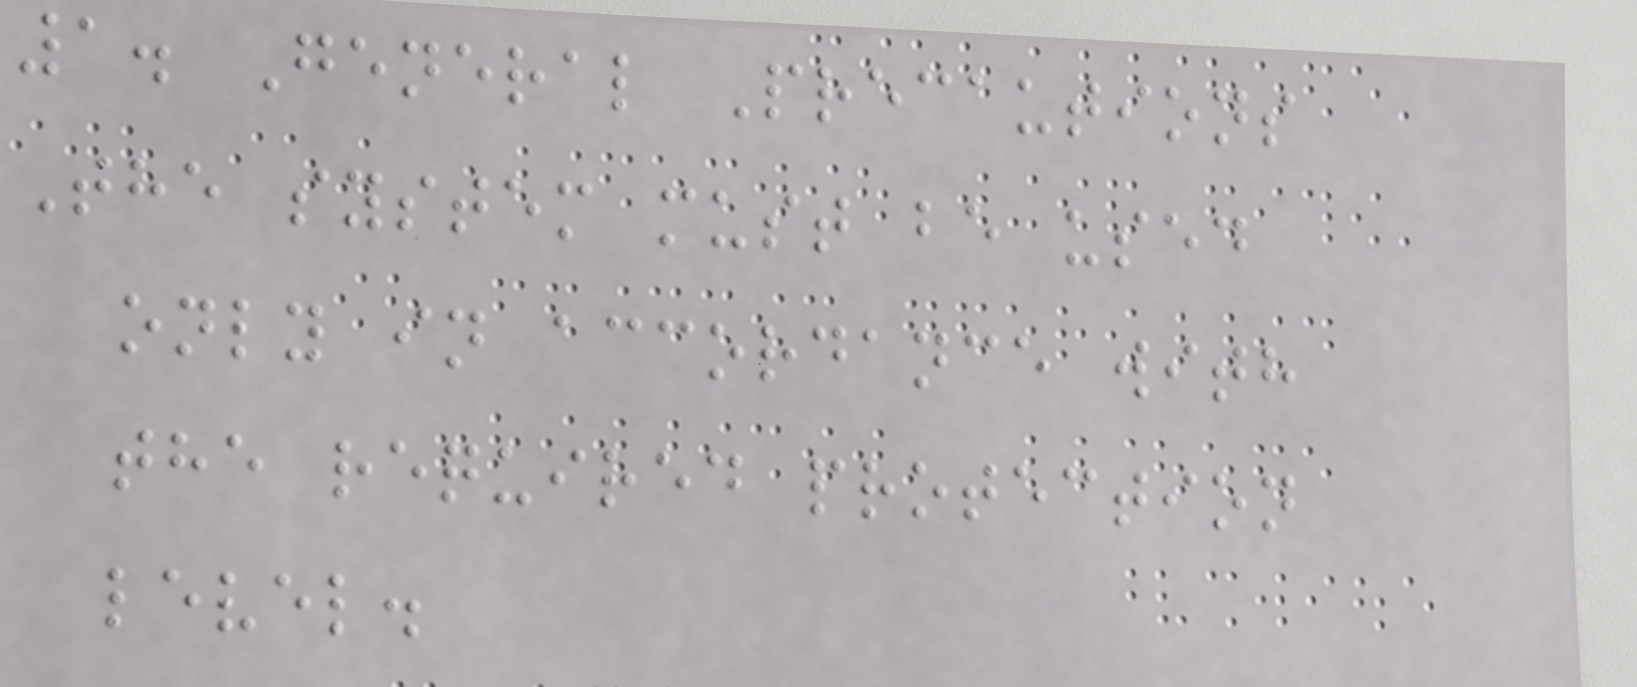1. General Precautions
The system must be used
only in accordance with
the required protection
level.
